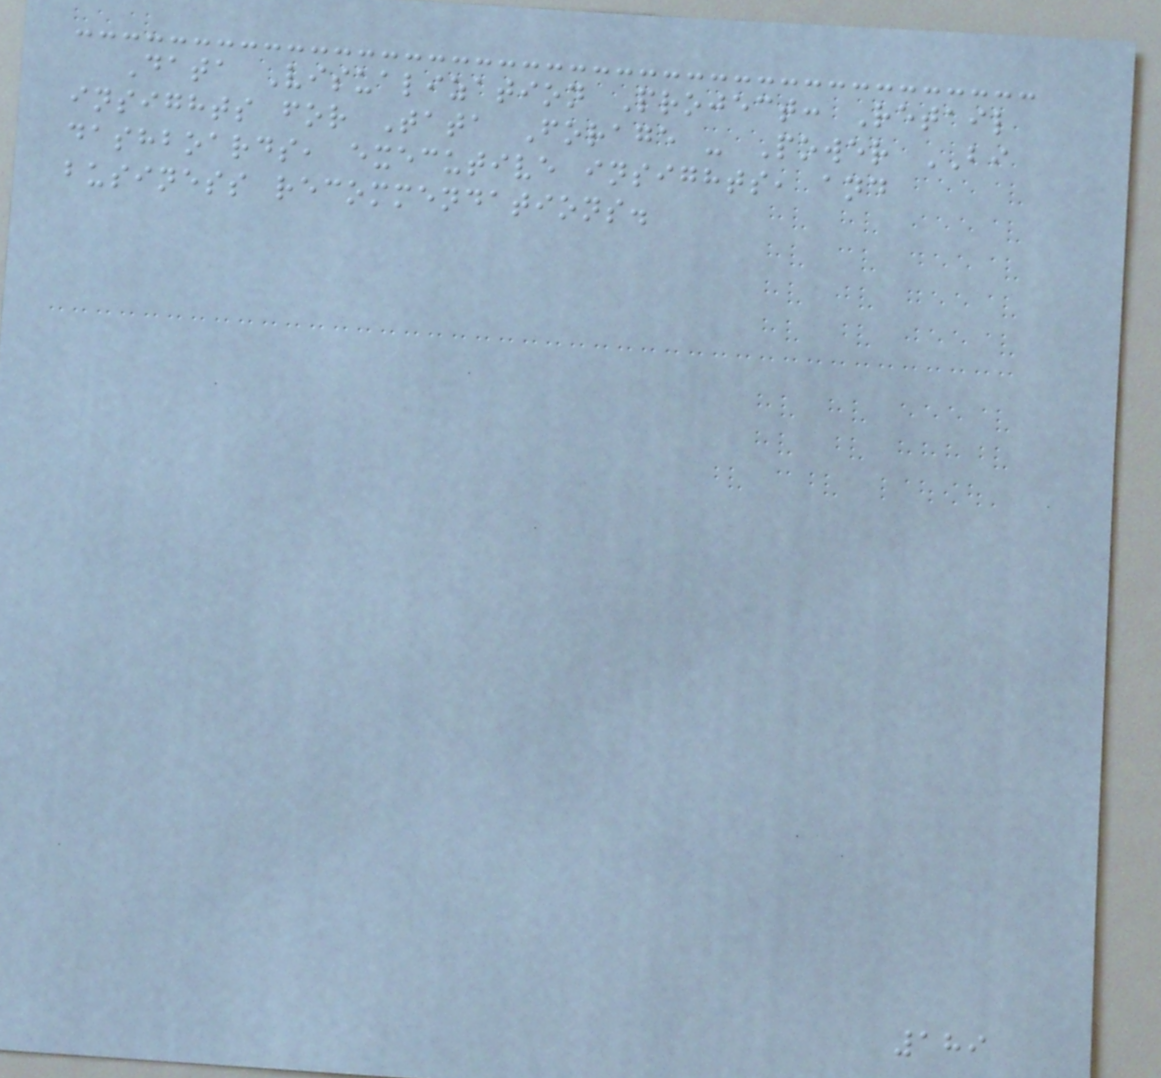Data Visualization Project: Retail
insights for Tata Forage - Power BI
dashboards, executive insights, and
business recommendations.
189
